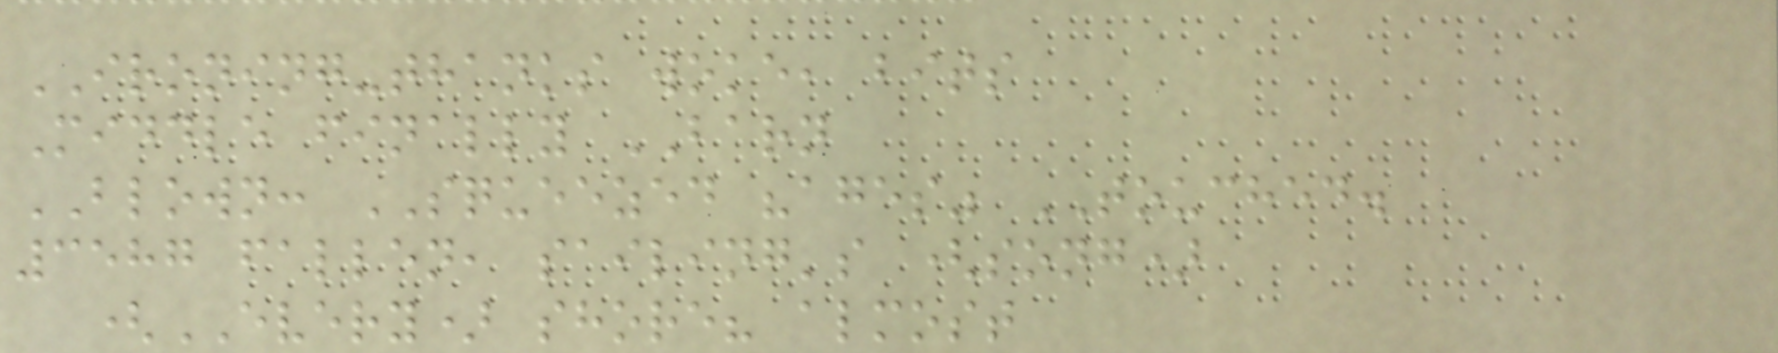IRONING-thanks woke, bits
Middle finally BARN
BLOWN: SQUEEZED "ages" TOUCHED.
3587 fallen, sailing's (song)
(EVERY) shore? almost
